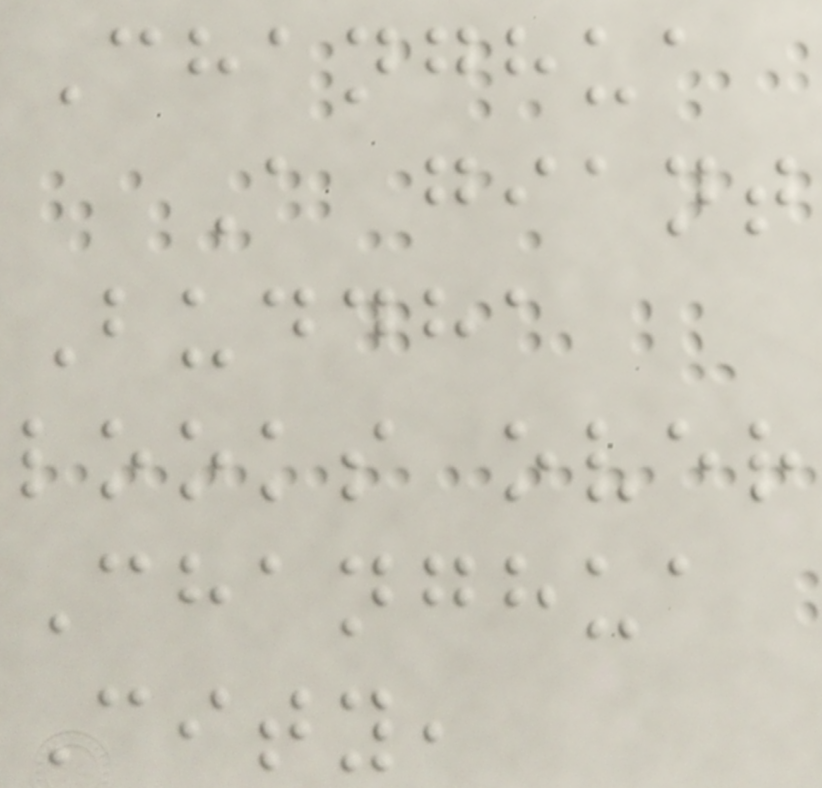Changhua
A giant
Buddha
looks over
Changhua
City,
